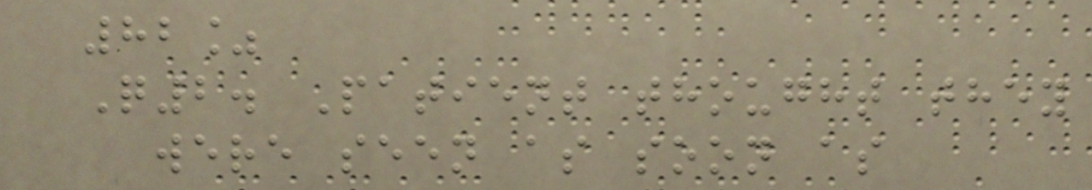82%
Q2. Patient thought they
were seen as soon as
